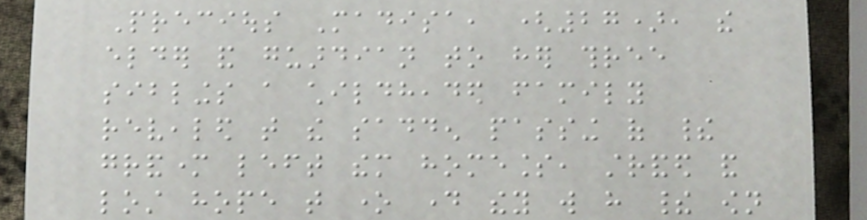Precious Madisa, (27), the
elder and guardian to her three
siblings a childheaded family
revealed that the sadden passing of their
grandmother left them homeless, stranded and
lost hope that one day they will have their own
